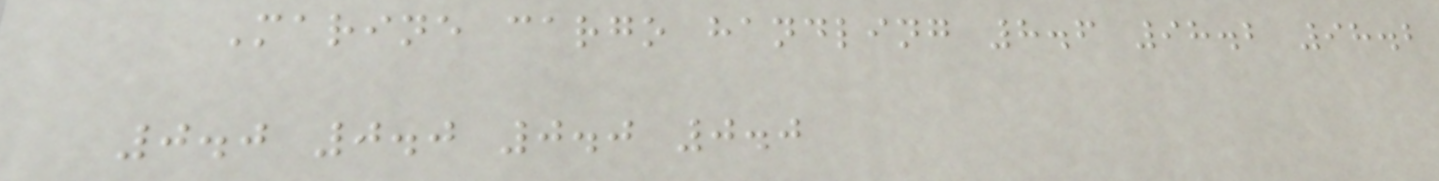Marine cargo handling 8.6 98.2 98.2
0.0 0.0 0.0 0.0
